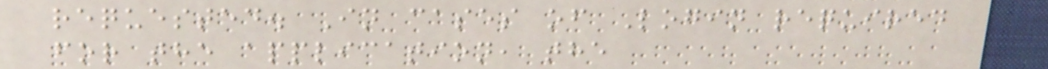requested. In cases of Login required
for the application, the
